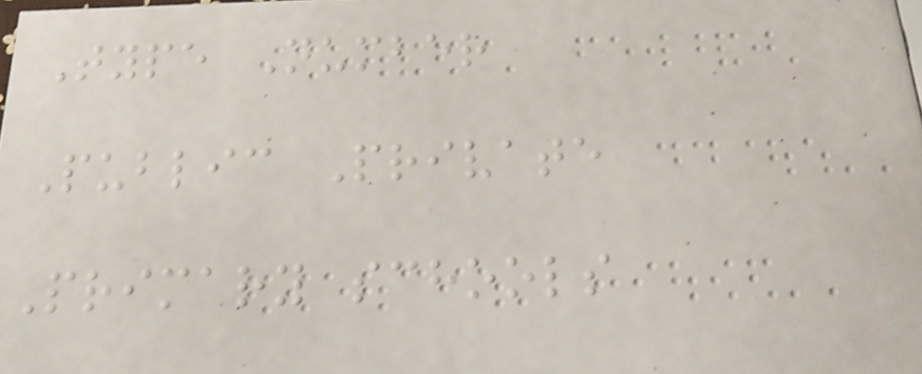Type Number
Public Private
Primary schools
